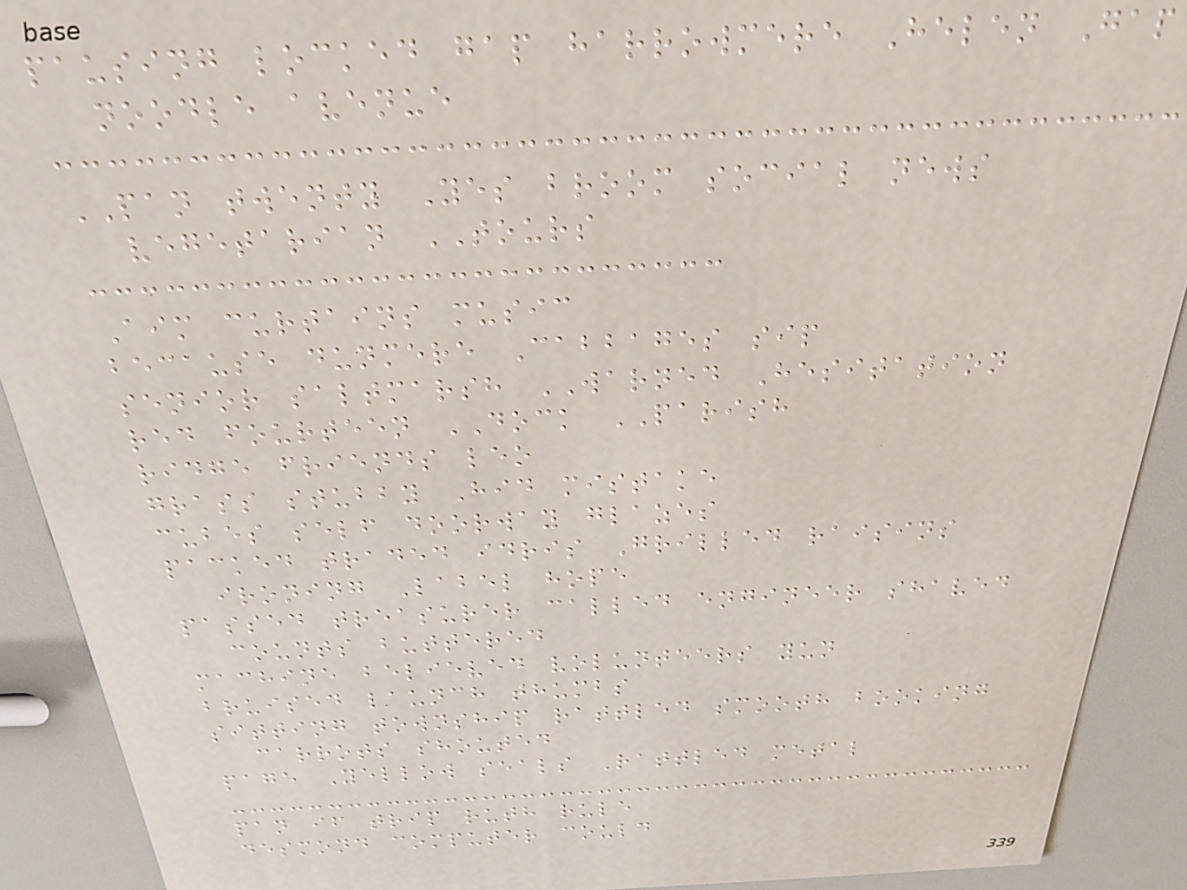pausing locked gap harrowmere Helen Gap
noodle avenue
PAN twenty Yes broom social news
vegetarian TOURS
Aim curtains music
because dunmere Cabbages sip
senior saltmarsh WARNED Hesitation
red fourteen DOCK PARISH
ridge friends leo
grass stubby Hid mistake
cubes self doorway glazes
packed traded idris Grilled raisins
ironing Label hope
passed treasurer called engineer shaved
counts buttered
machine believed volunteers yun
bruised launch thumbs
sitting township rattled smooth booking
carrots shouted
page Yellow seals Rattled metal
pan if trip ruth rule
desmond computer could
